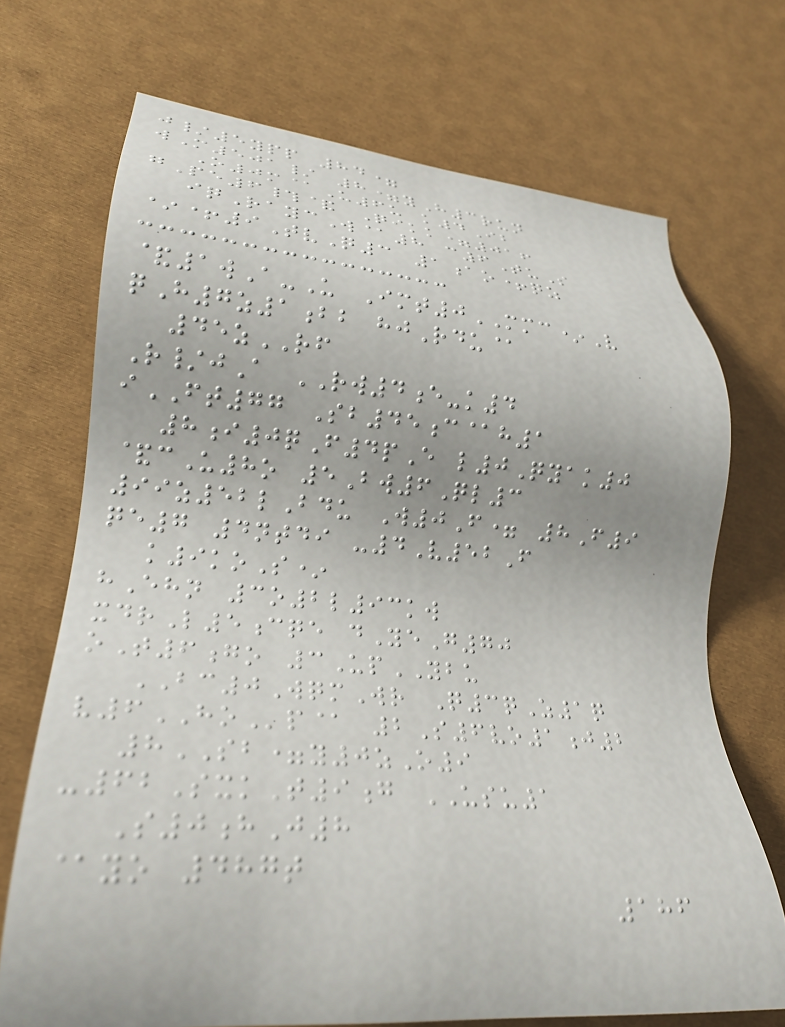j/5ypp 84=
wM501/ 8=yH3run
O0m@U6u k4Ib
gPe6#& Qikk=016
iqRaycW@8 c6TuS
*+9TvQ3 1ao+qz
&1wA-U Imt0MMC*V
qH7z1bb hjRdu@
45zRF
R/jA RW4e-k4
iFT77 Sb45c@h1
8i0qF4pE l0Qyak0
&cU8o 5Bw6Ql3
99z52lBdu W0F= 8F9
qe7 4ntdi -4V52F
k9koS*
hEhn 3o2l93kw
xdrL5cqe dYeG70
oT6go 3UpYBU
BC0WqmWr Q3qZ1q
v6HOp@ 2S6vo1j2
8SB=y0zO9
-62SxkT9g USU1
S0hJ8
@yo 487t
186
